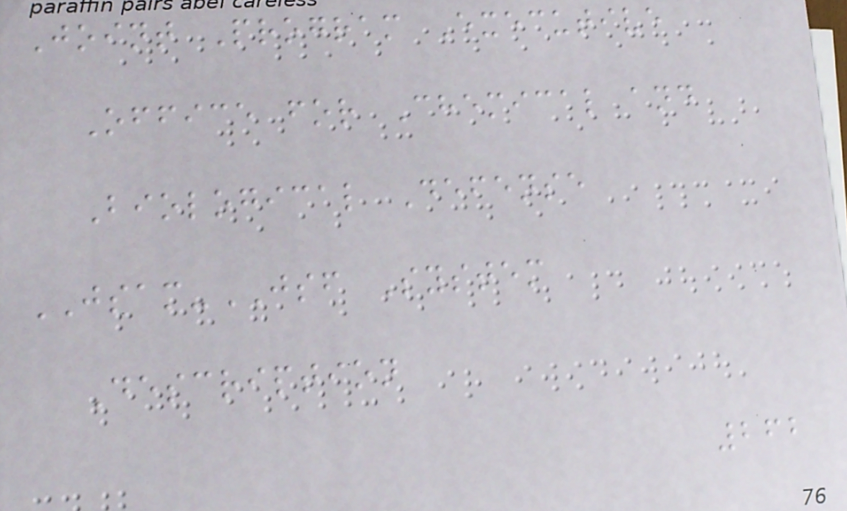Joint Program Executive
Office for Chemical and
Biological Defense
JSAM-JSF System
Description
262
